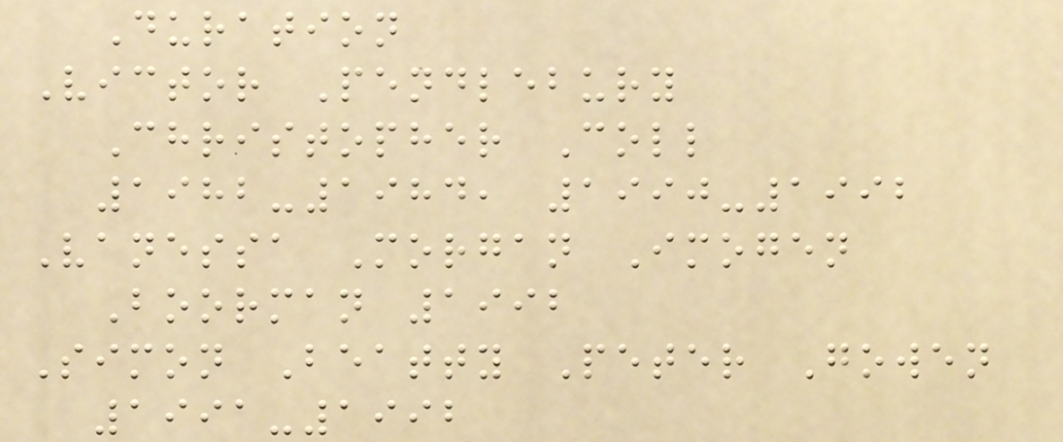Duration
Victor Pendlebury
Christopher Coll
1982-1984, 1990-1992
Vanessa Morgan Imogen
Boorman 1992
Simon Beatty Peter Gowen
1991-1992
